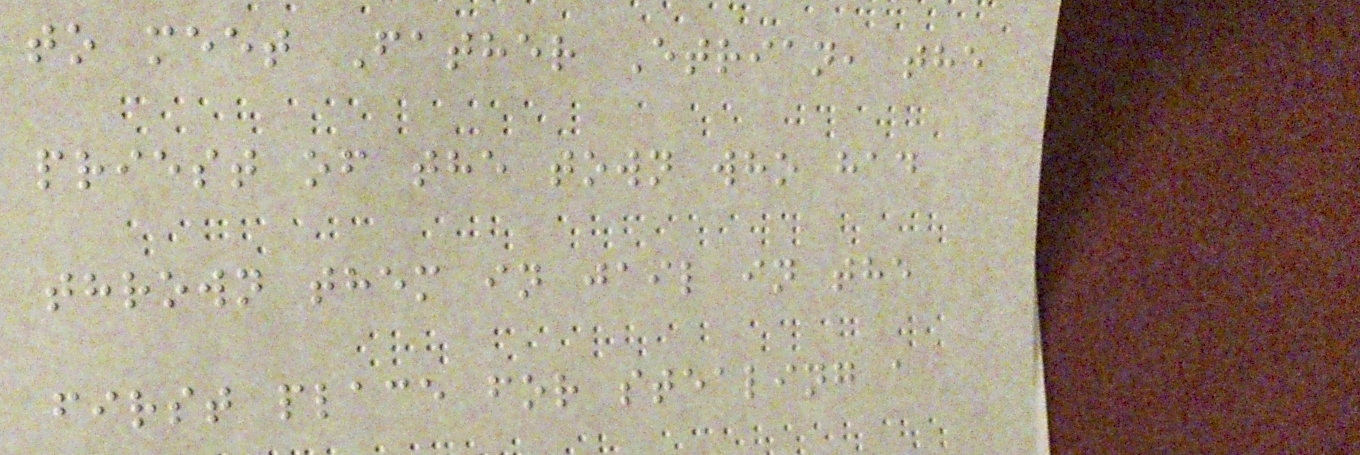to meet Father Etrian, the
priest of the town who had
thrown them in jail in the
first place for stealing a
